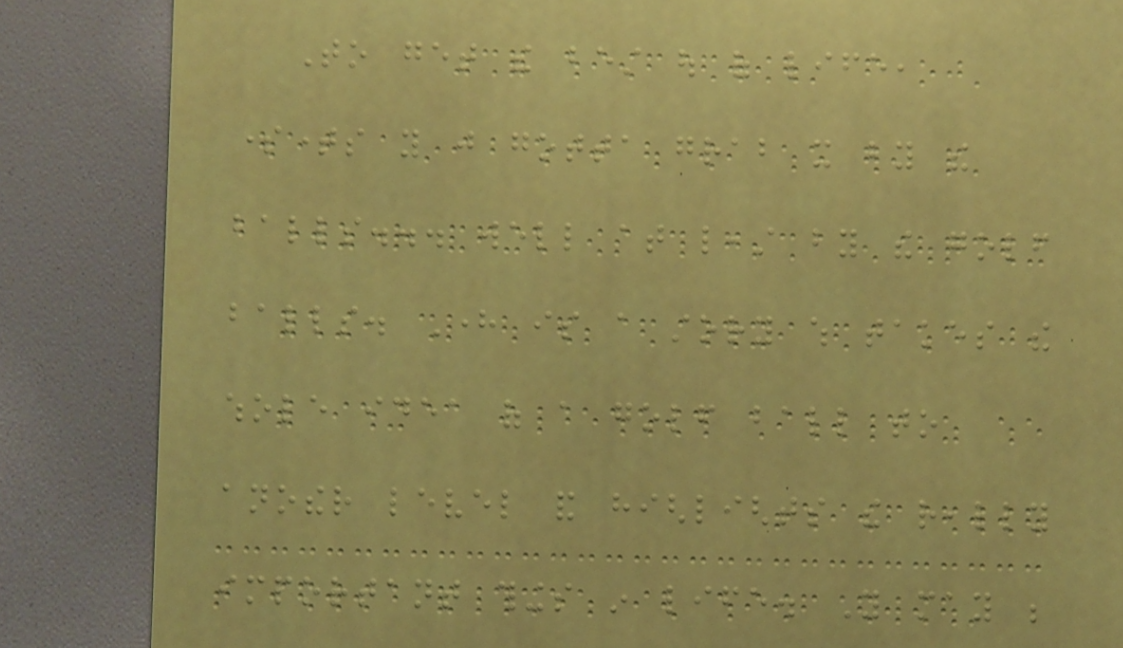To get the best out of life,
sometimes you just gotta grab it by the
balls... well at least by the golf
balls. Here is a story which takes the
whole idea of a golf ball to
another level and highlights the really
important things in life. You may be
